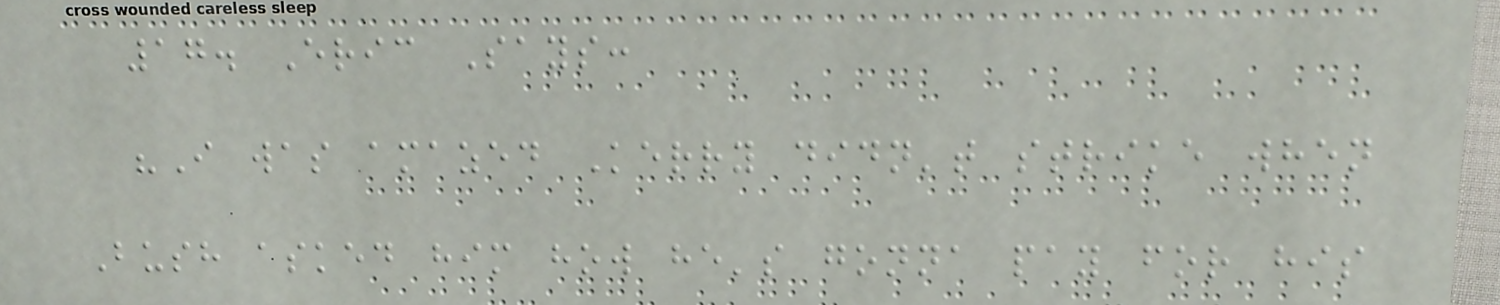17. Eric Says:
"I was amazed Kerry didn't strike when
Bush asked him how he's gonna pay for his
